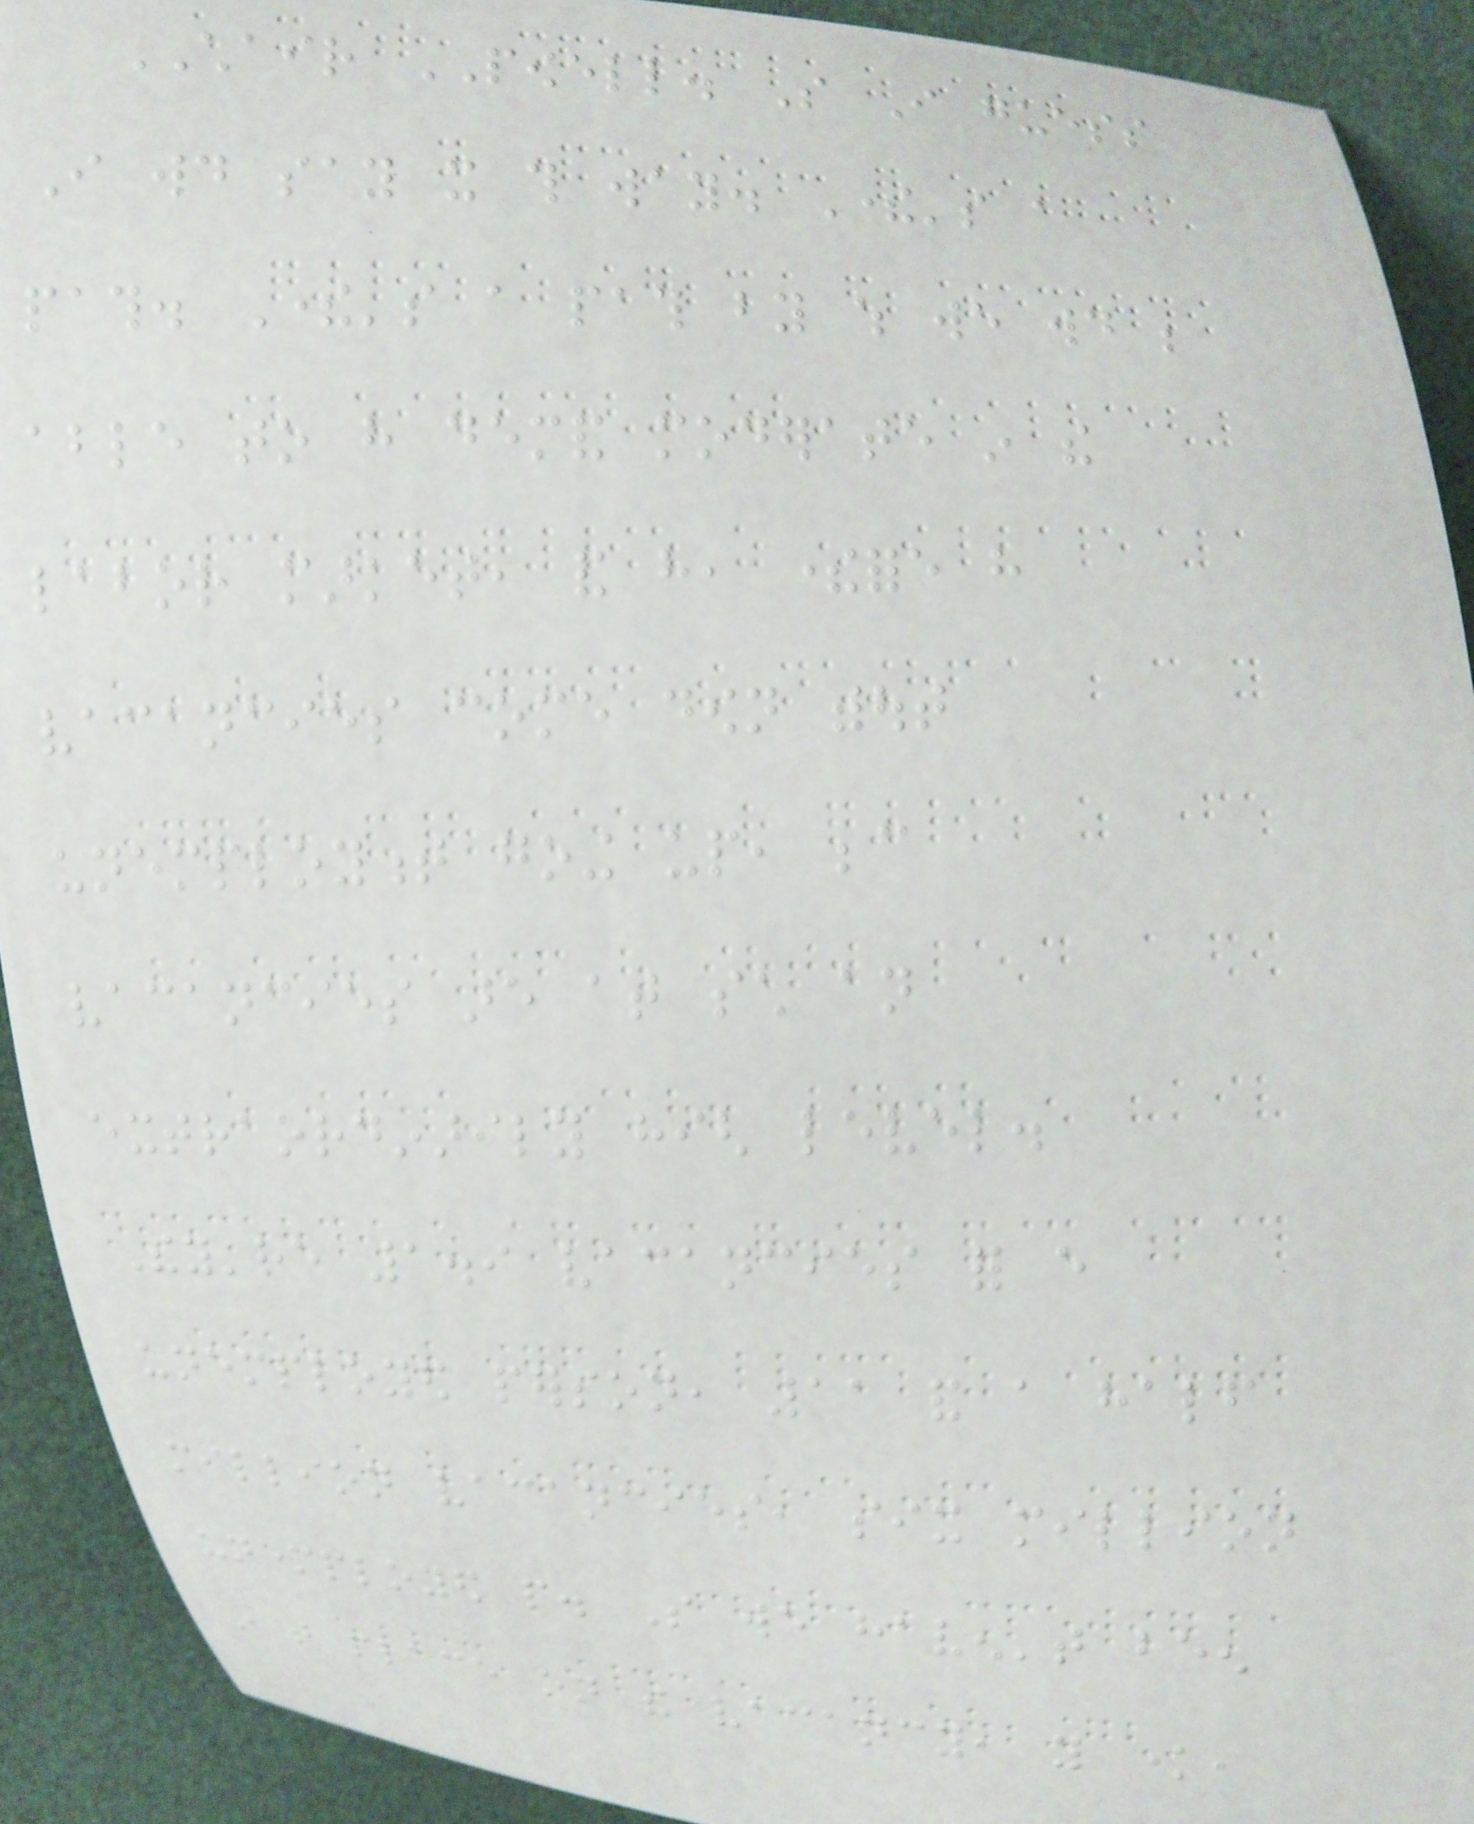CHAIR POWELL. So I guess
I would say it this way. There's a
path. There's a path by which we would be
able to have demand moderate in the
labor market, and have, therefore have
vacancies come down without
unemployment going up, because
vacancies are at such an
extraordinarily high level.
They're 1.9 vacancies for every
unemployed person, 11 and a half
million vacancies, six million
unemployed people. So we haven't been
in that place on the vacancy, you know,
